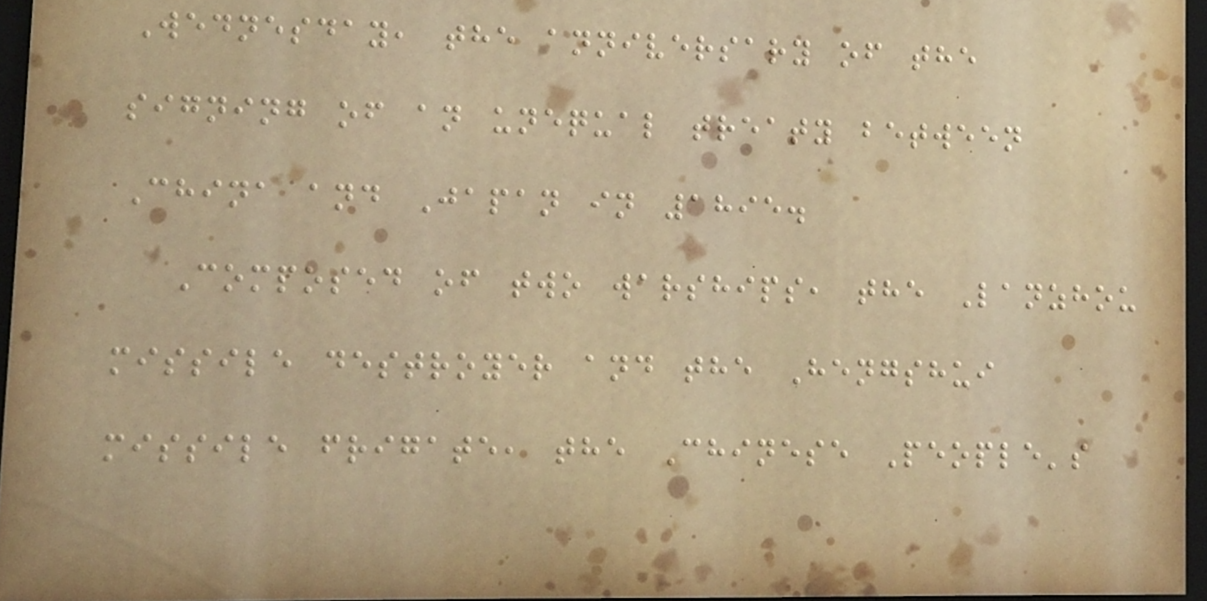Wednesday, the anniversary of the
signing of an unequal treaty between
China and Japan in 1895.
Composed of two warships, the Lanzhou
missile destroyer and the Hengshui
missile frigate, the Chinese People's
